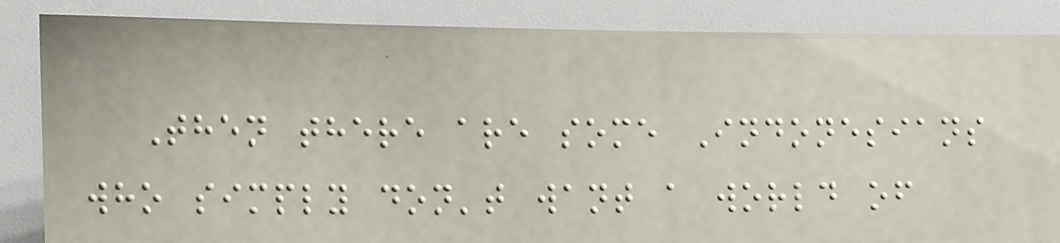Then there are some Indonesians
who simply don't want a world of
